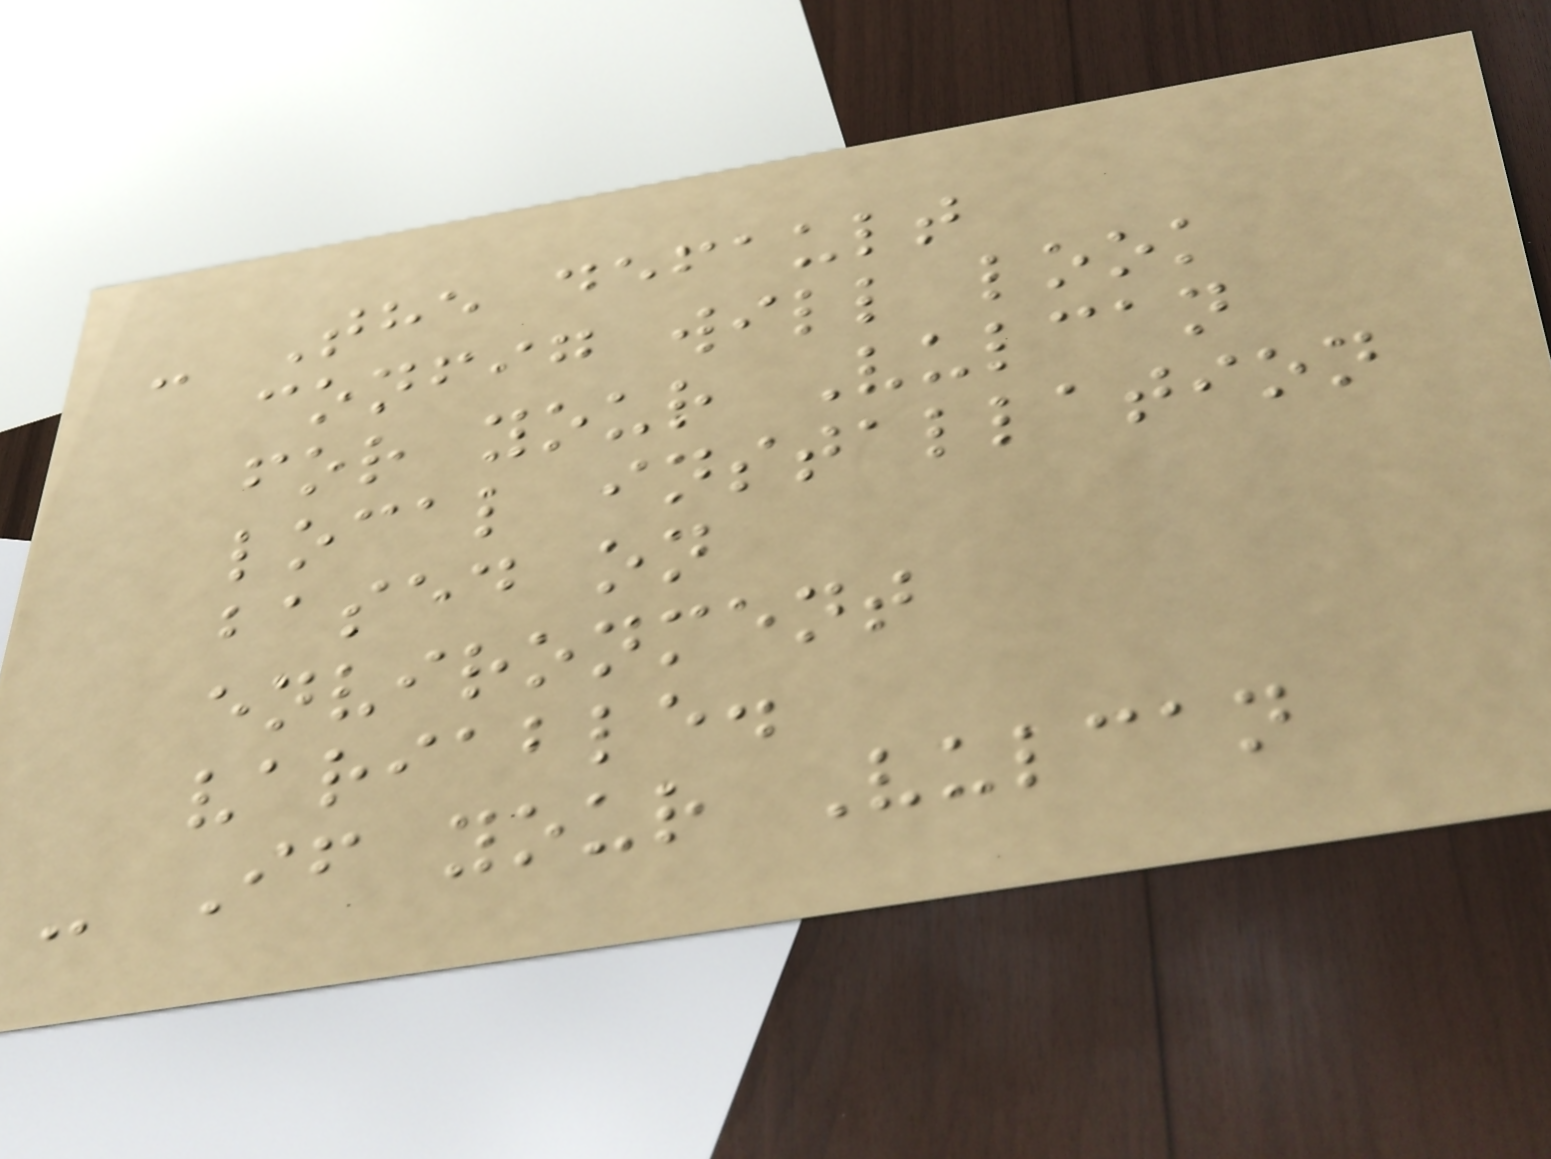- The default
config will look
for your Vulcan
local installation
based on
environment
variable.
- If your Vulcan
